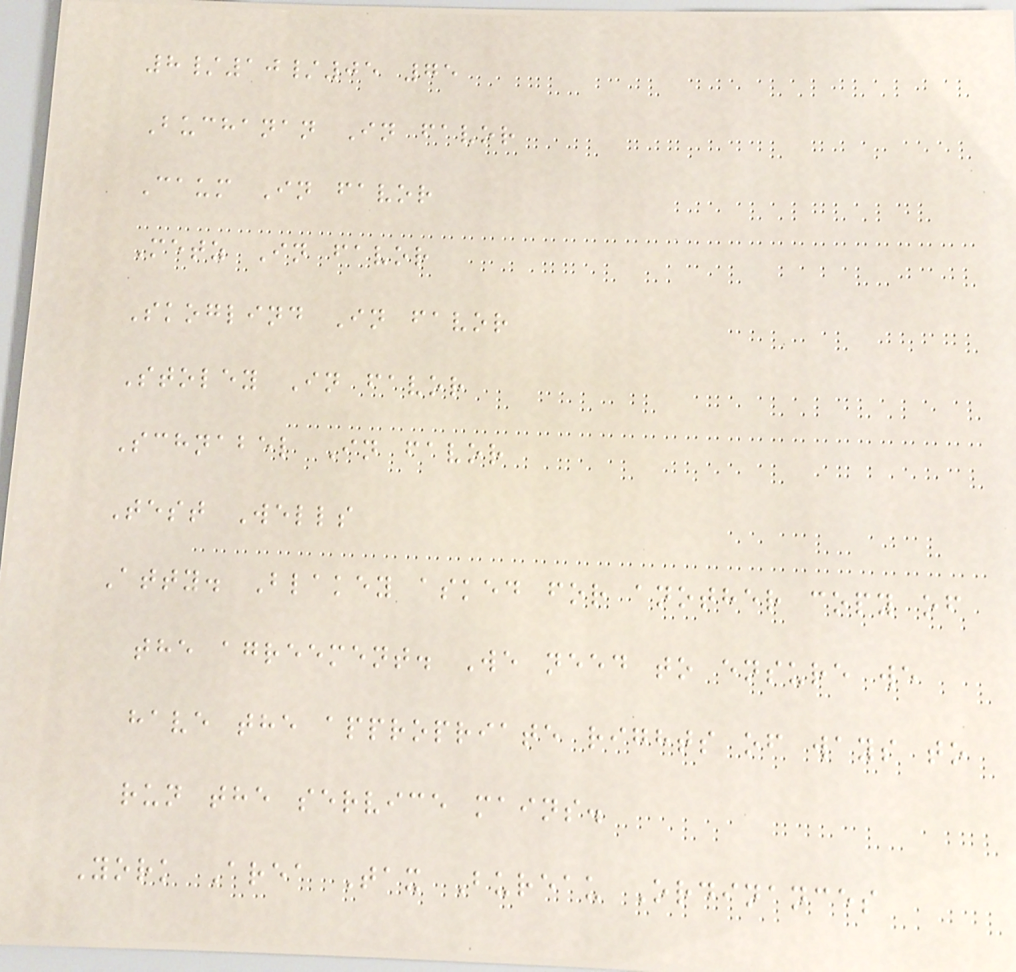8/10/05 75
Buchanan In favor
Caum In favor
Metz In favor
Skoglind In favor
Stoley In favor
Schnabel In favor
Test Wells
Atty. Blakey asked for another copy of
the agreement. We need to ensure we
have the appropriate rights of ways to
run the service mains.
York Area Tax Bureau Ordinances
